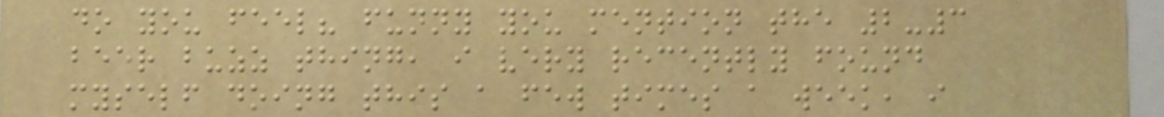do you feel? funny you mention the 2-3
beer buzz thing, i very recently found
myself doing this a few times a week, i
